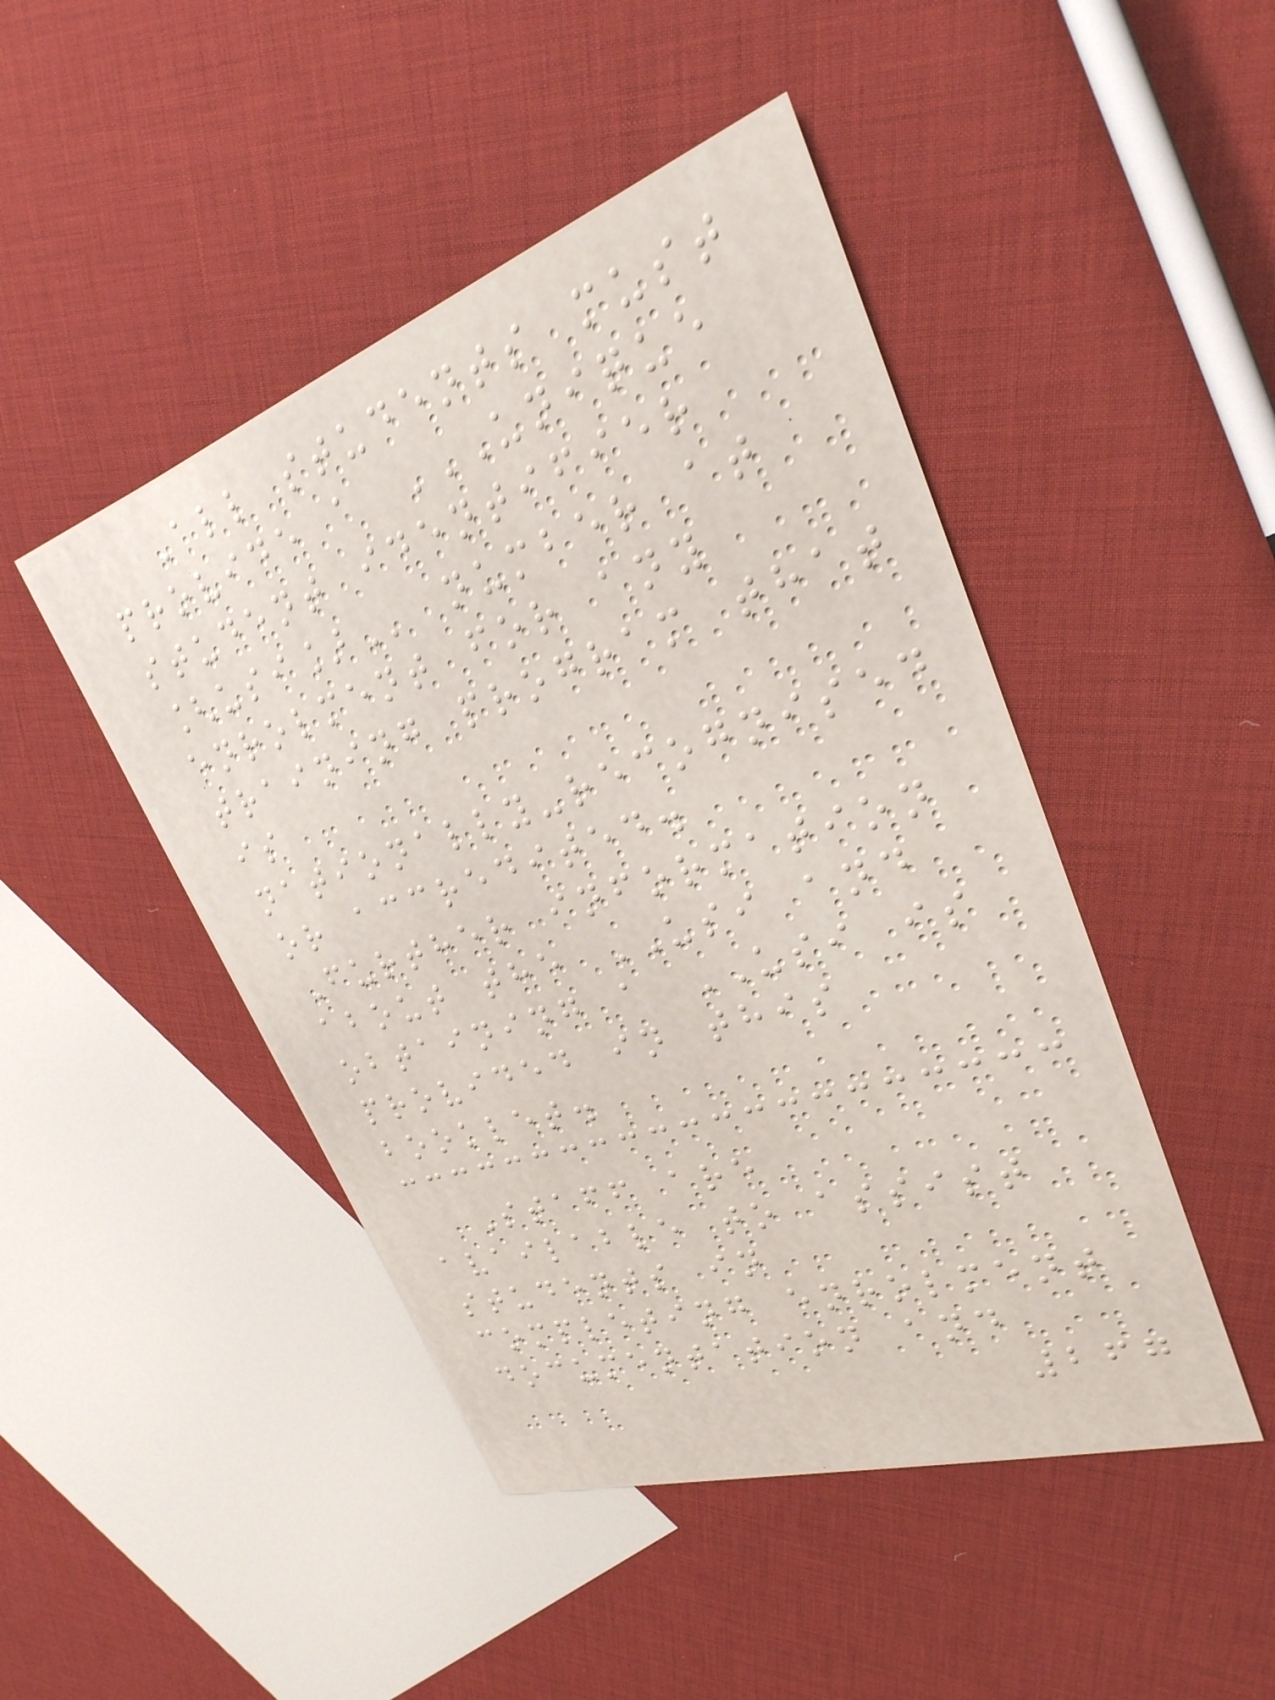All students must
provide a UNIQUE
STUDENT IDENTIFIER
[USI] number at
enrolment for any
training program that
is
nationally-recognised
or accredited.
Further information
about the USI and
obtaining a USI is
provided in this
booklet.
Staff are
available to assist
students in
completing enrolment
documentation and
267
